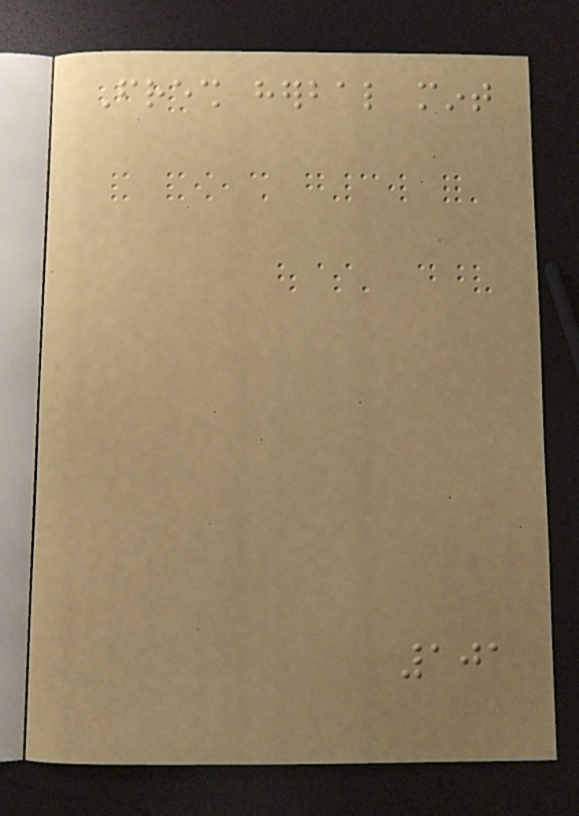Fresh herbal mint
101
